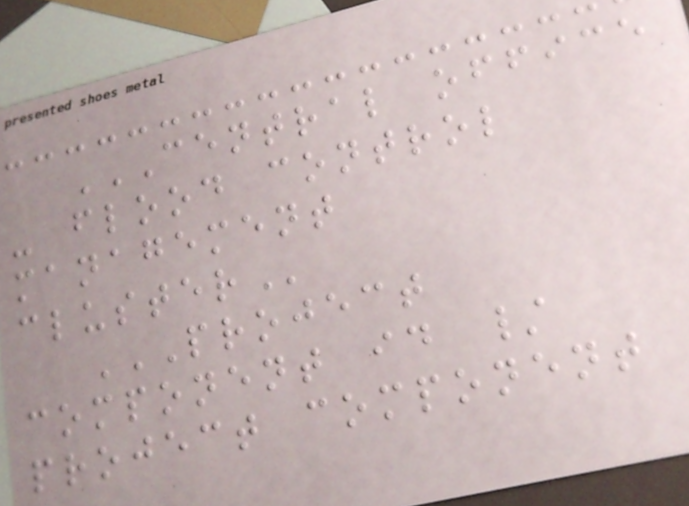CENTRAL OFFICE
- FLOOD CONTROL
MANAGEMENT
CLUSTER
PROJECT
COMPONENT ID /
PROJECT COMPONENT
